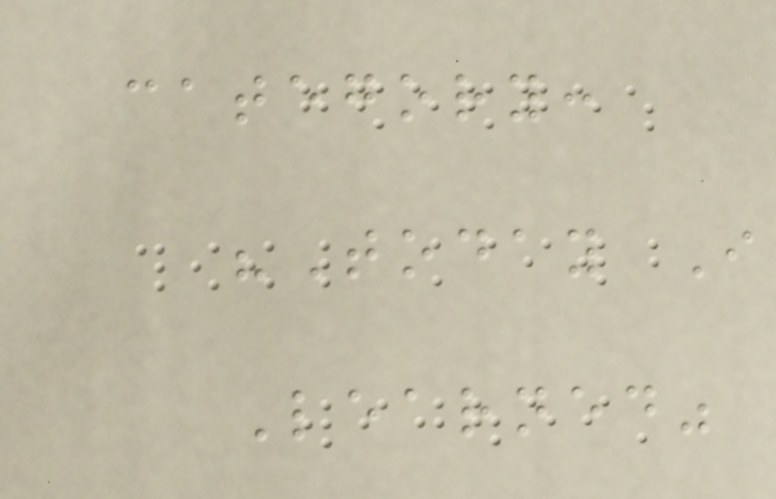category:
"Today I
Learned"
